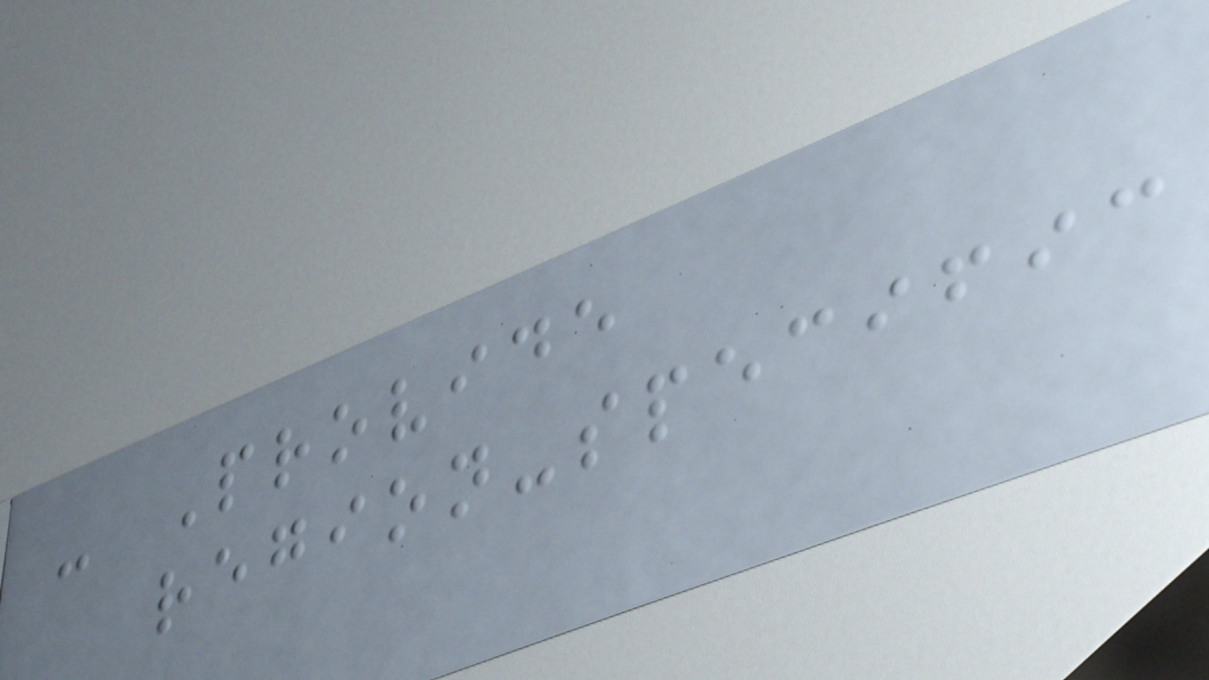- Provide
region-specific
